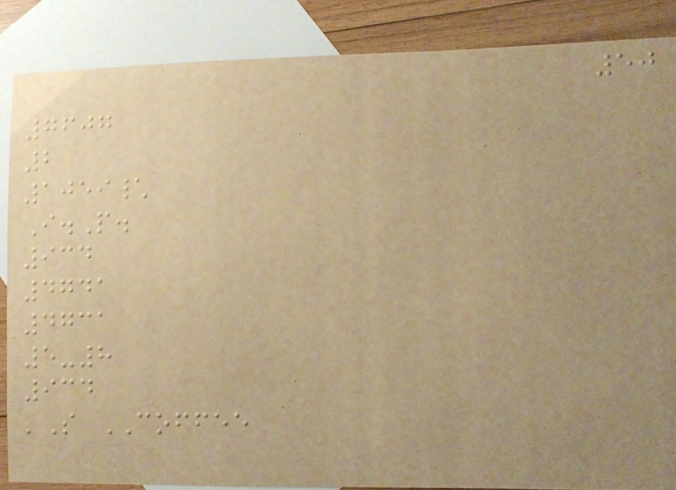50
7607
2
1059\
I.P.
934
4741
4731
5-8
934
'S COFFEE
